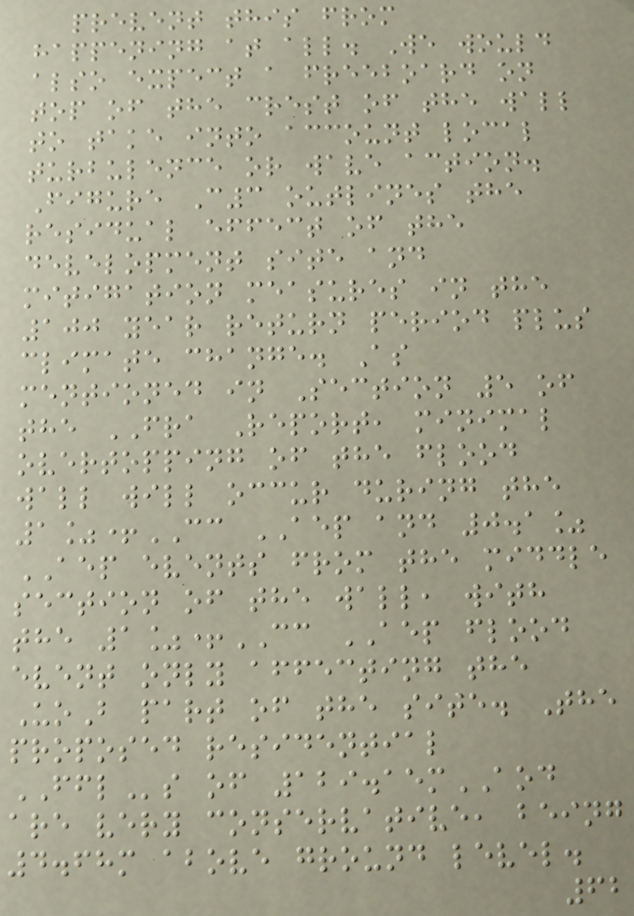prevent this from
happening at all. We would
also expect a freeboard on
top of the crest of the wall
to take into account local
turbulence or wave action.
Figure C3 outlines the
residual effect of the
development site and
mitigation measures in the
100 year return period plus
climate change. As
mentioned in Section 5 of
the FRA Report, minimal
overtopping of the flood
wall will occur during the
1%+CC AEP and 0.1%
AEP events from the middle
section of the wall, with
the 1%+CC AEP flood
event only affecting the
UoB part of the site. The
proposed residential
FFLs of 129.15mAOD
are very conservative, being
4.68m above ground level.
62
